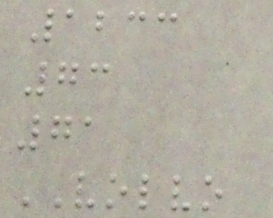1233
73
71
VOLVO
